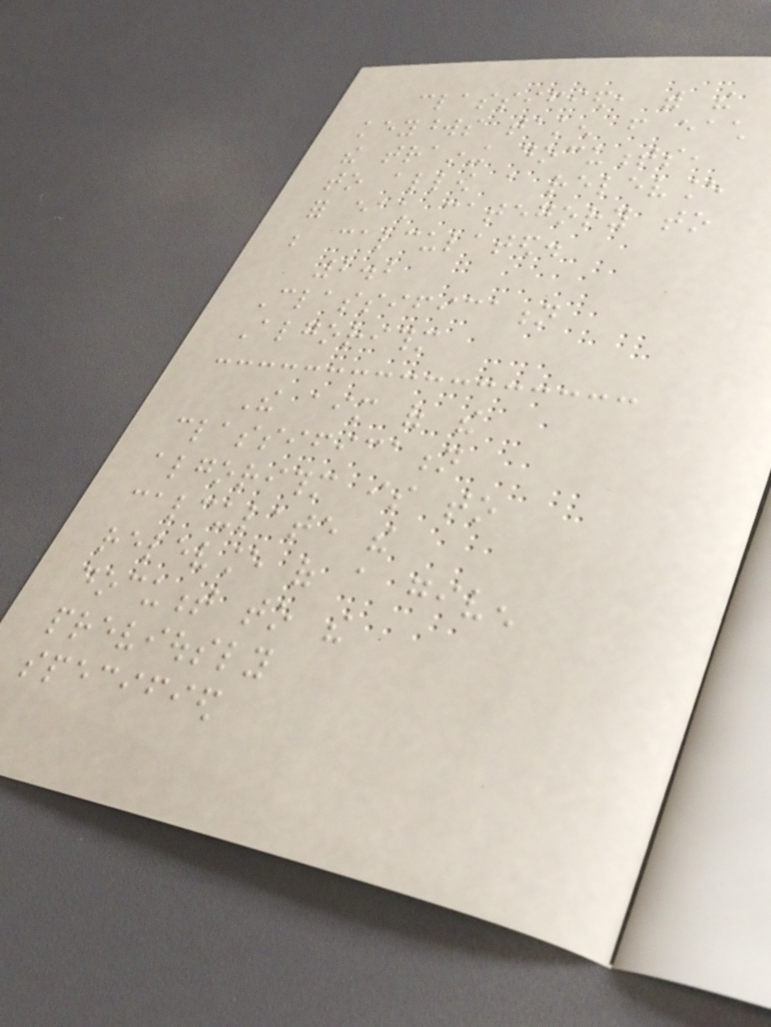classified, with the
keywords taken from each
the training documents,
to allow a relevance
for each category to
be calculated.
2.2
Classification
Algorithm
The aim of the
classification
algorithm is to
calculate the
relevance of a given
document to the
previously
specified
